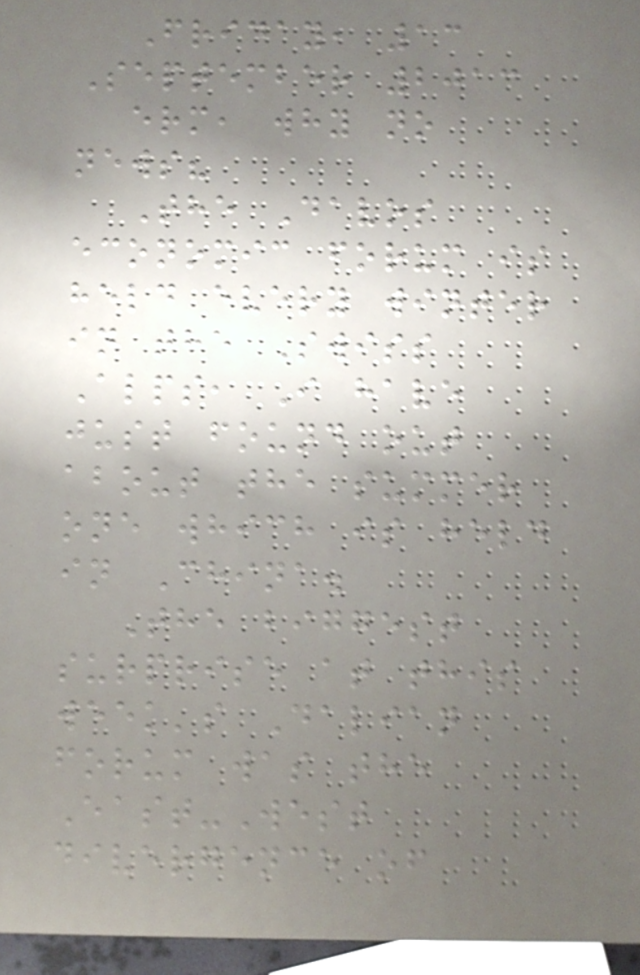Friday, 13
September 2013
erm, why no
news?
The Davos
economic forum is
held every winter
in the Swiss
Alps, I have
just found out
about the summer
one which is held
in China.
The biggest
surprise at this
week's Dalian
forum was the
East-West
divergence of
